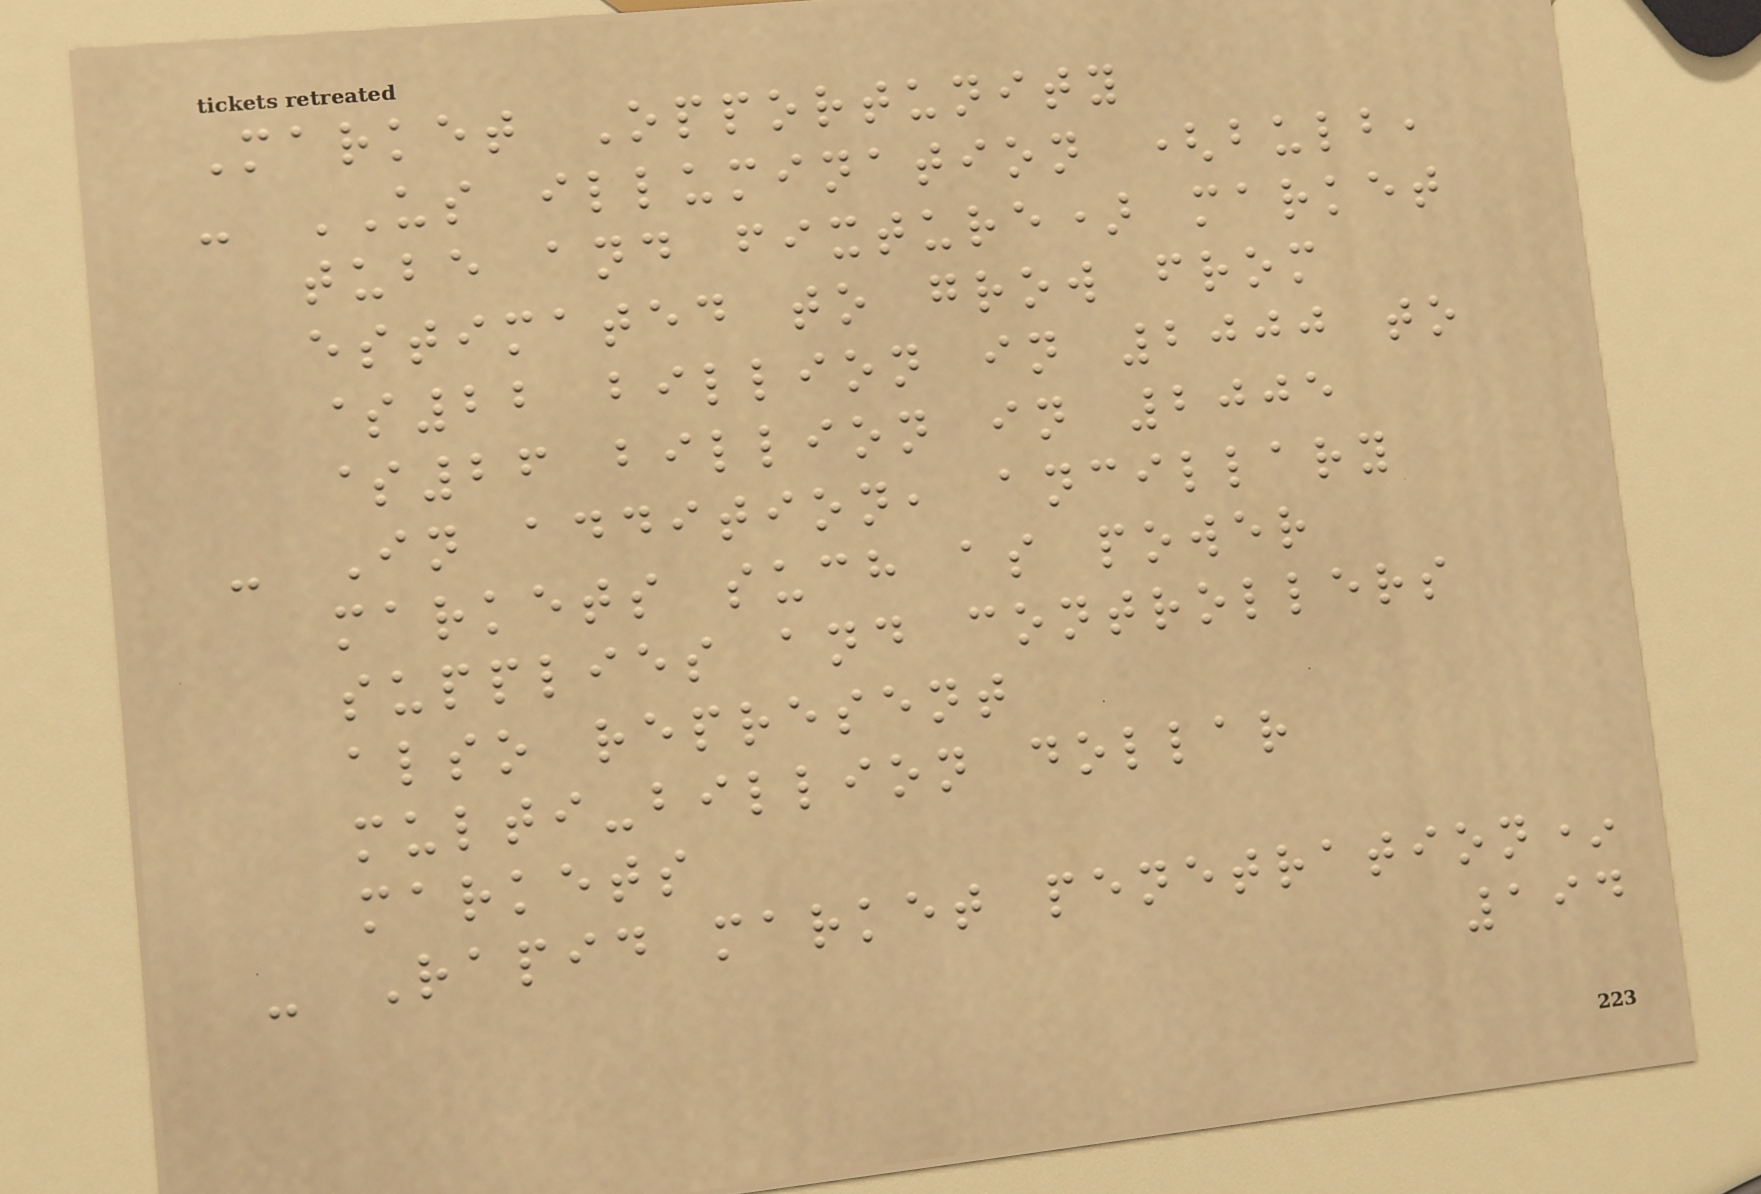Market Opportunity
- US illumination (bulb,
tube and fixture) market
estimated to grow from
$22 billion in 2000 to
$26 billion in 2005
- In addition, ancillary
markets such as power
supplies and controllers
also represent
multi-billion dollar
markets
- Rapid market penetration*
194
